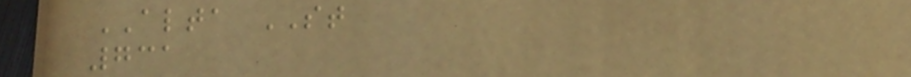ALTA ST
731
